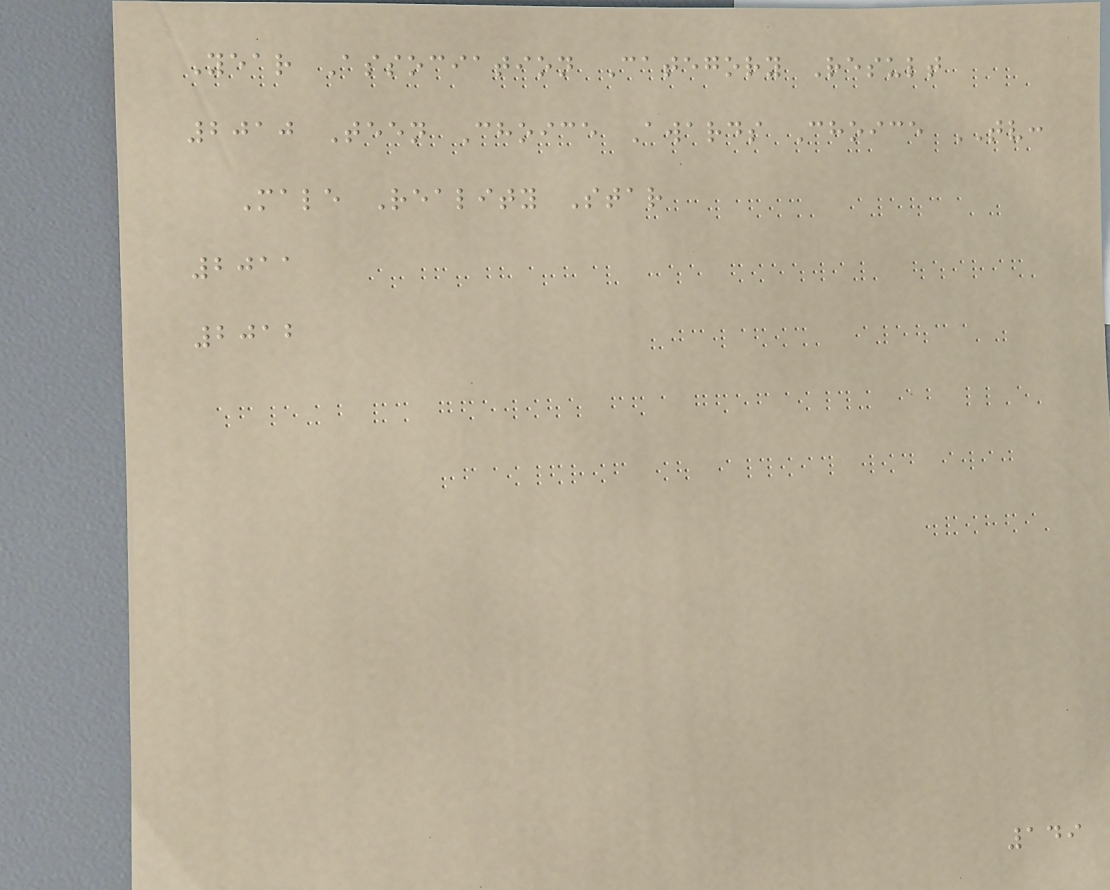Year Association Category Result
2010 Teen Choice Awards Choice TV:
Male Reality Star
2011
2012
149
